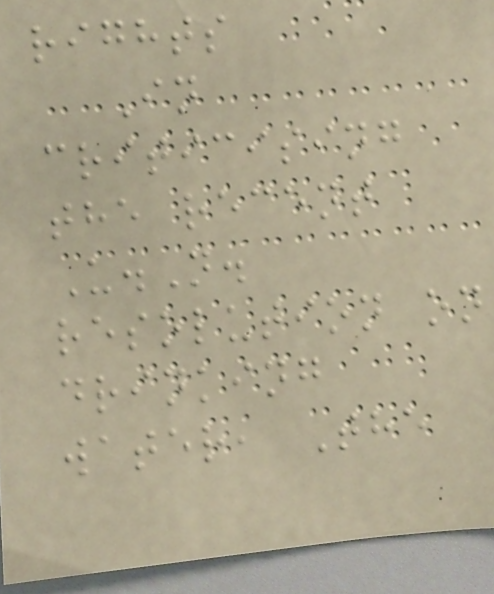rights
In
criticising
the recent
U.N.
resolution on
drinking
water, The
